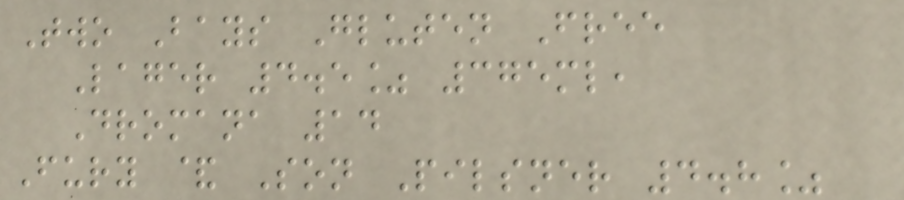Two Bays Gluten Free
Lager 4.5% 375ml,
Dromana 14
Fury & Son Pilsner 4.8%
